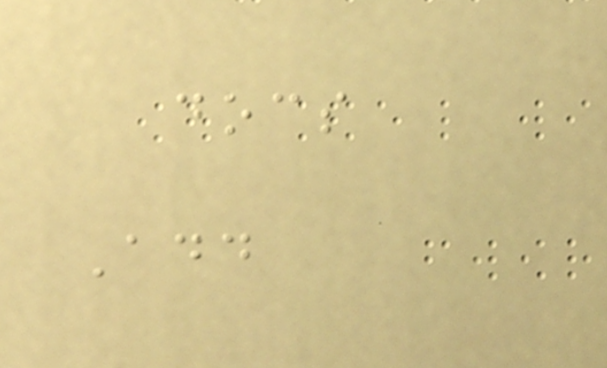docs
Add
